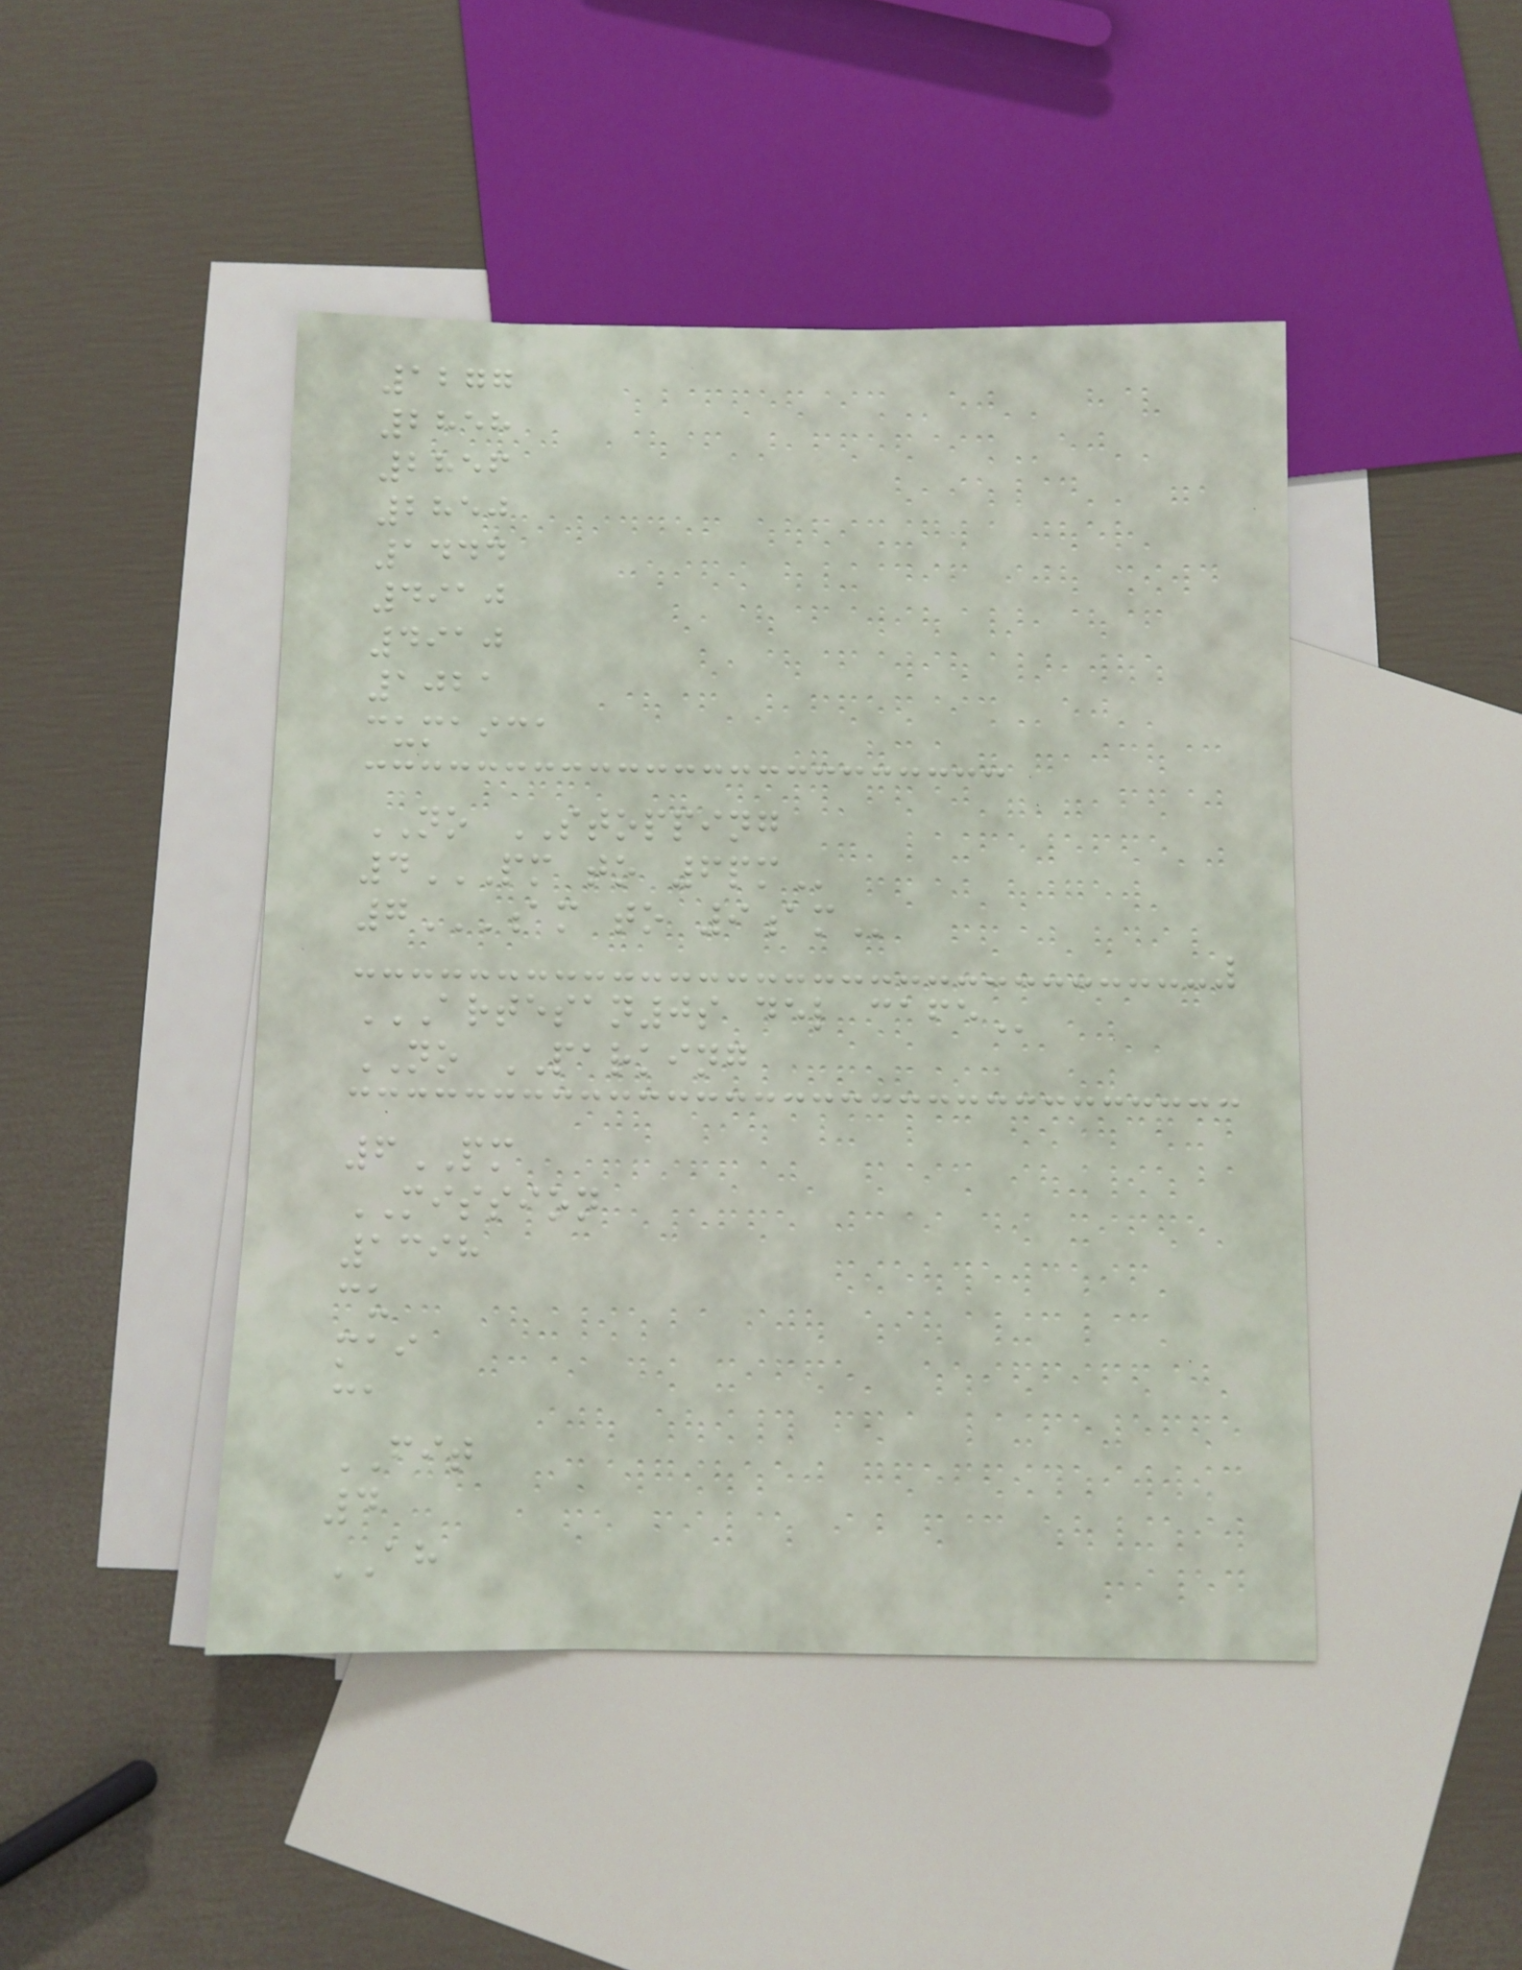1277
2858
2856
2850
1444
4910
4910
1021
cumaica
NO STOPPING
4PM TO 6PM
7AM TO 9AM
ARTESAN0S DEL CAFE
NO PARKING
6PM
MISSION
1398
cu
mai
ca
FIT
4
AH
